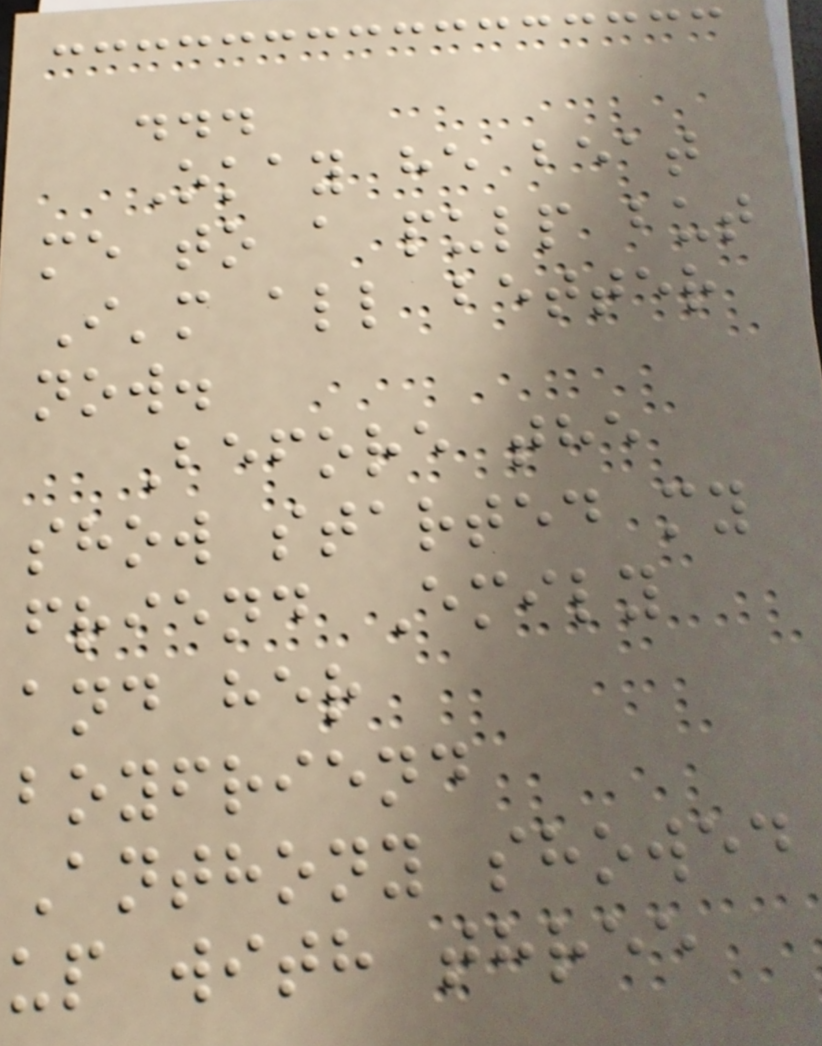...
Okay he beat
me to a pulp but
I'm all better
now.
Before the
show started my
friend Emily
and her
boyfriend
Anthony showed
up with three
